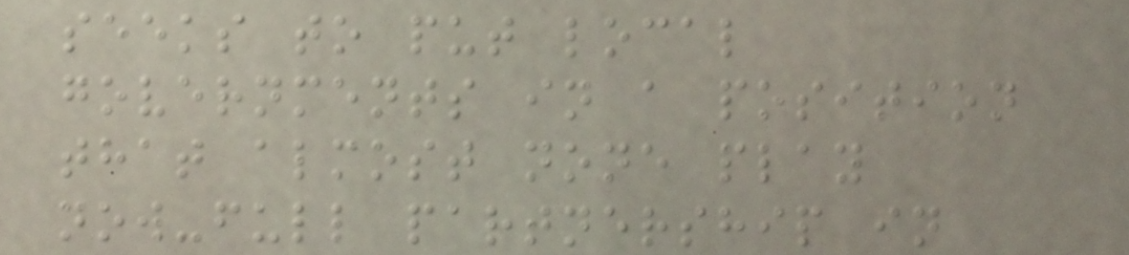seeks to put local
governments in a position
that almost none play
now-full partnership in
